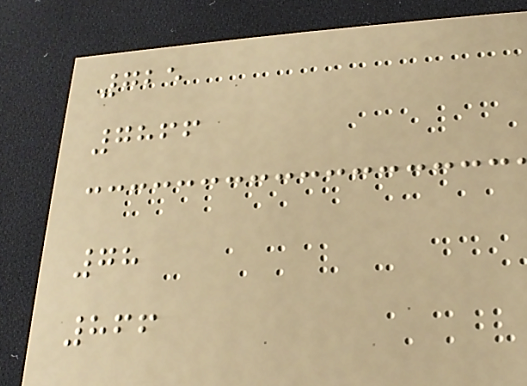725
7866
78
866
